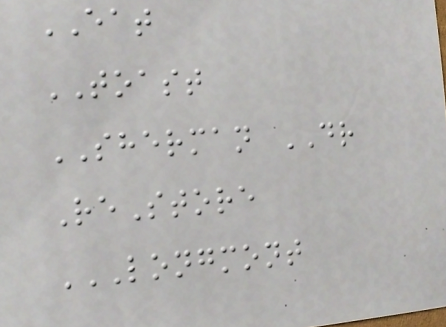EAT
TOAST
SHERMAN DR
ReStore
LONGMONT
